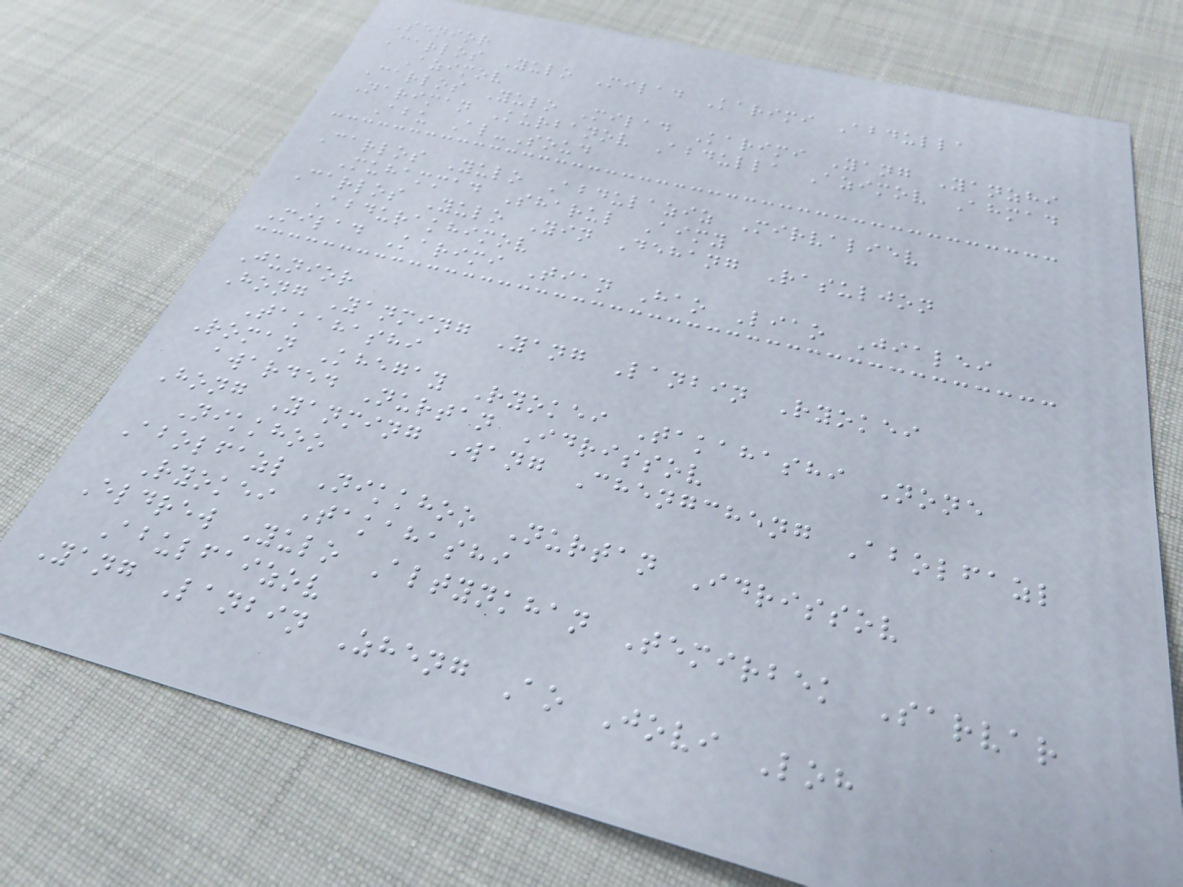Senior
Carlos Yulo Milad Karimi Abdulla
Azimov
Carlos Yulo Milad Karimi Yang Yanzhi
Nariman Kurbanov Abdulla Azimov Ahmad
Abu Al-Soud
Carlos Yulo Abdulaziz Mirvaliev
Muhammad Sharul Aimy
Carlos Yulo Yin Dehang Rasuljon
Abdurakhimov
Milad Karimi Tian Hao Liao Jialei
Junior
Hong Yanming Yang Lanbin Ryokei
Takahashi
Roman Khegay Ryokei Takahashi None
awarded Nurtan Idrissov
Hong Yanming Wang Chengcheng Abolfazl
Nikkhoo
Abolfazl Nikkhoo Nurtan Idrissov
Ryokei Takahashi
Eldrew Yulo Altynkhan Temirbek Sarvar
Abulfaizov
Yang Lanbin Zheng Ao Jovi Loh
